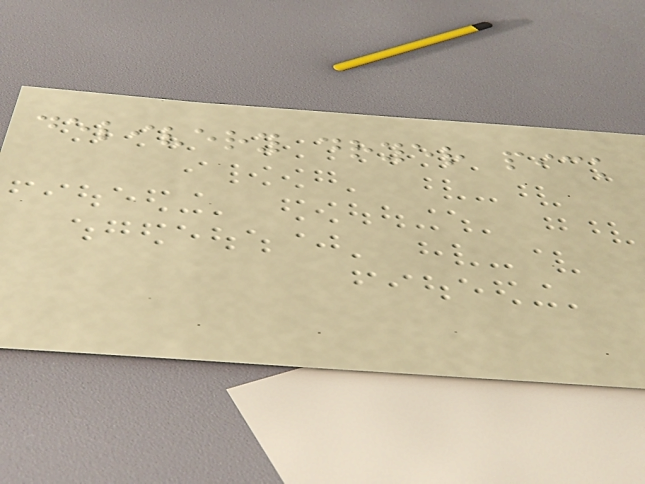delivery dryer pick
